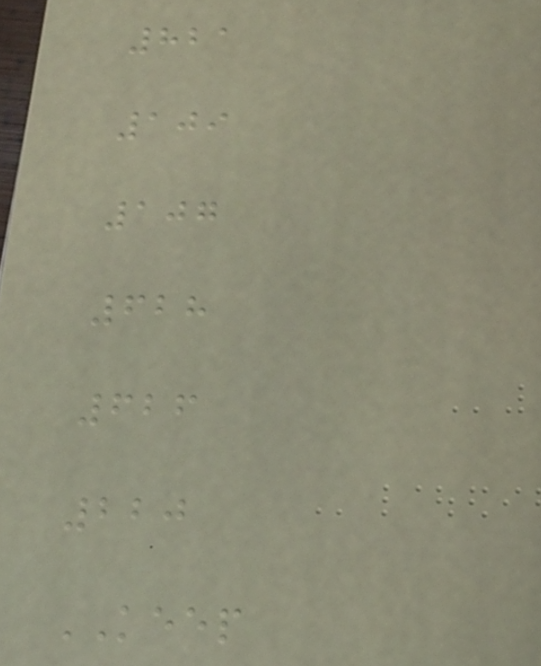821
109
107
628
626
220
KEEP
